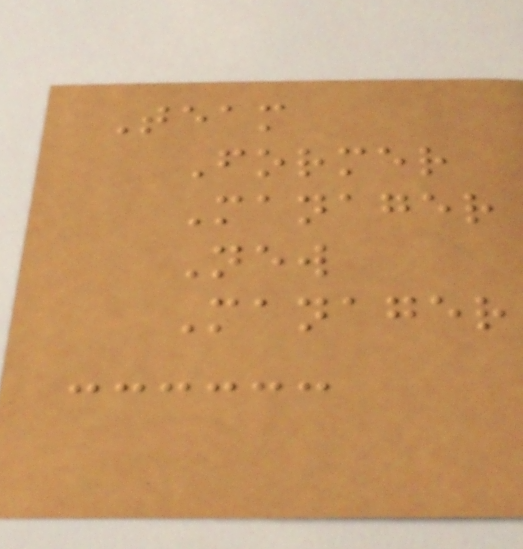Team
Former
Manager
New
Manager
